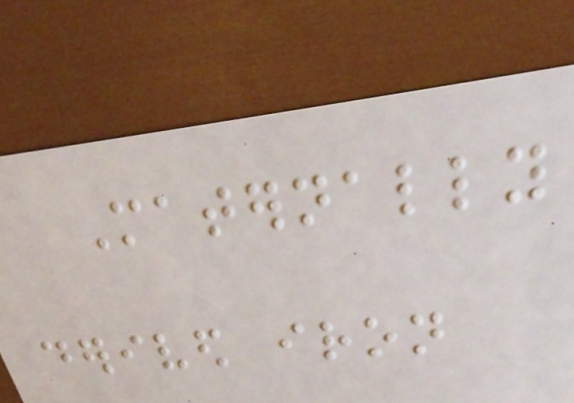Maternally
derived iron
